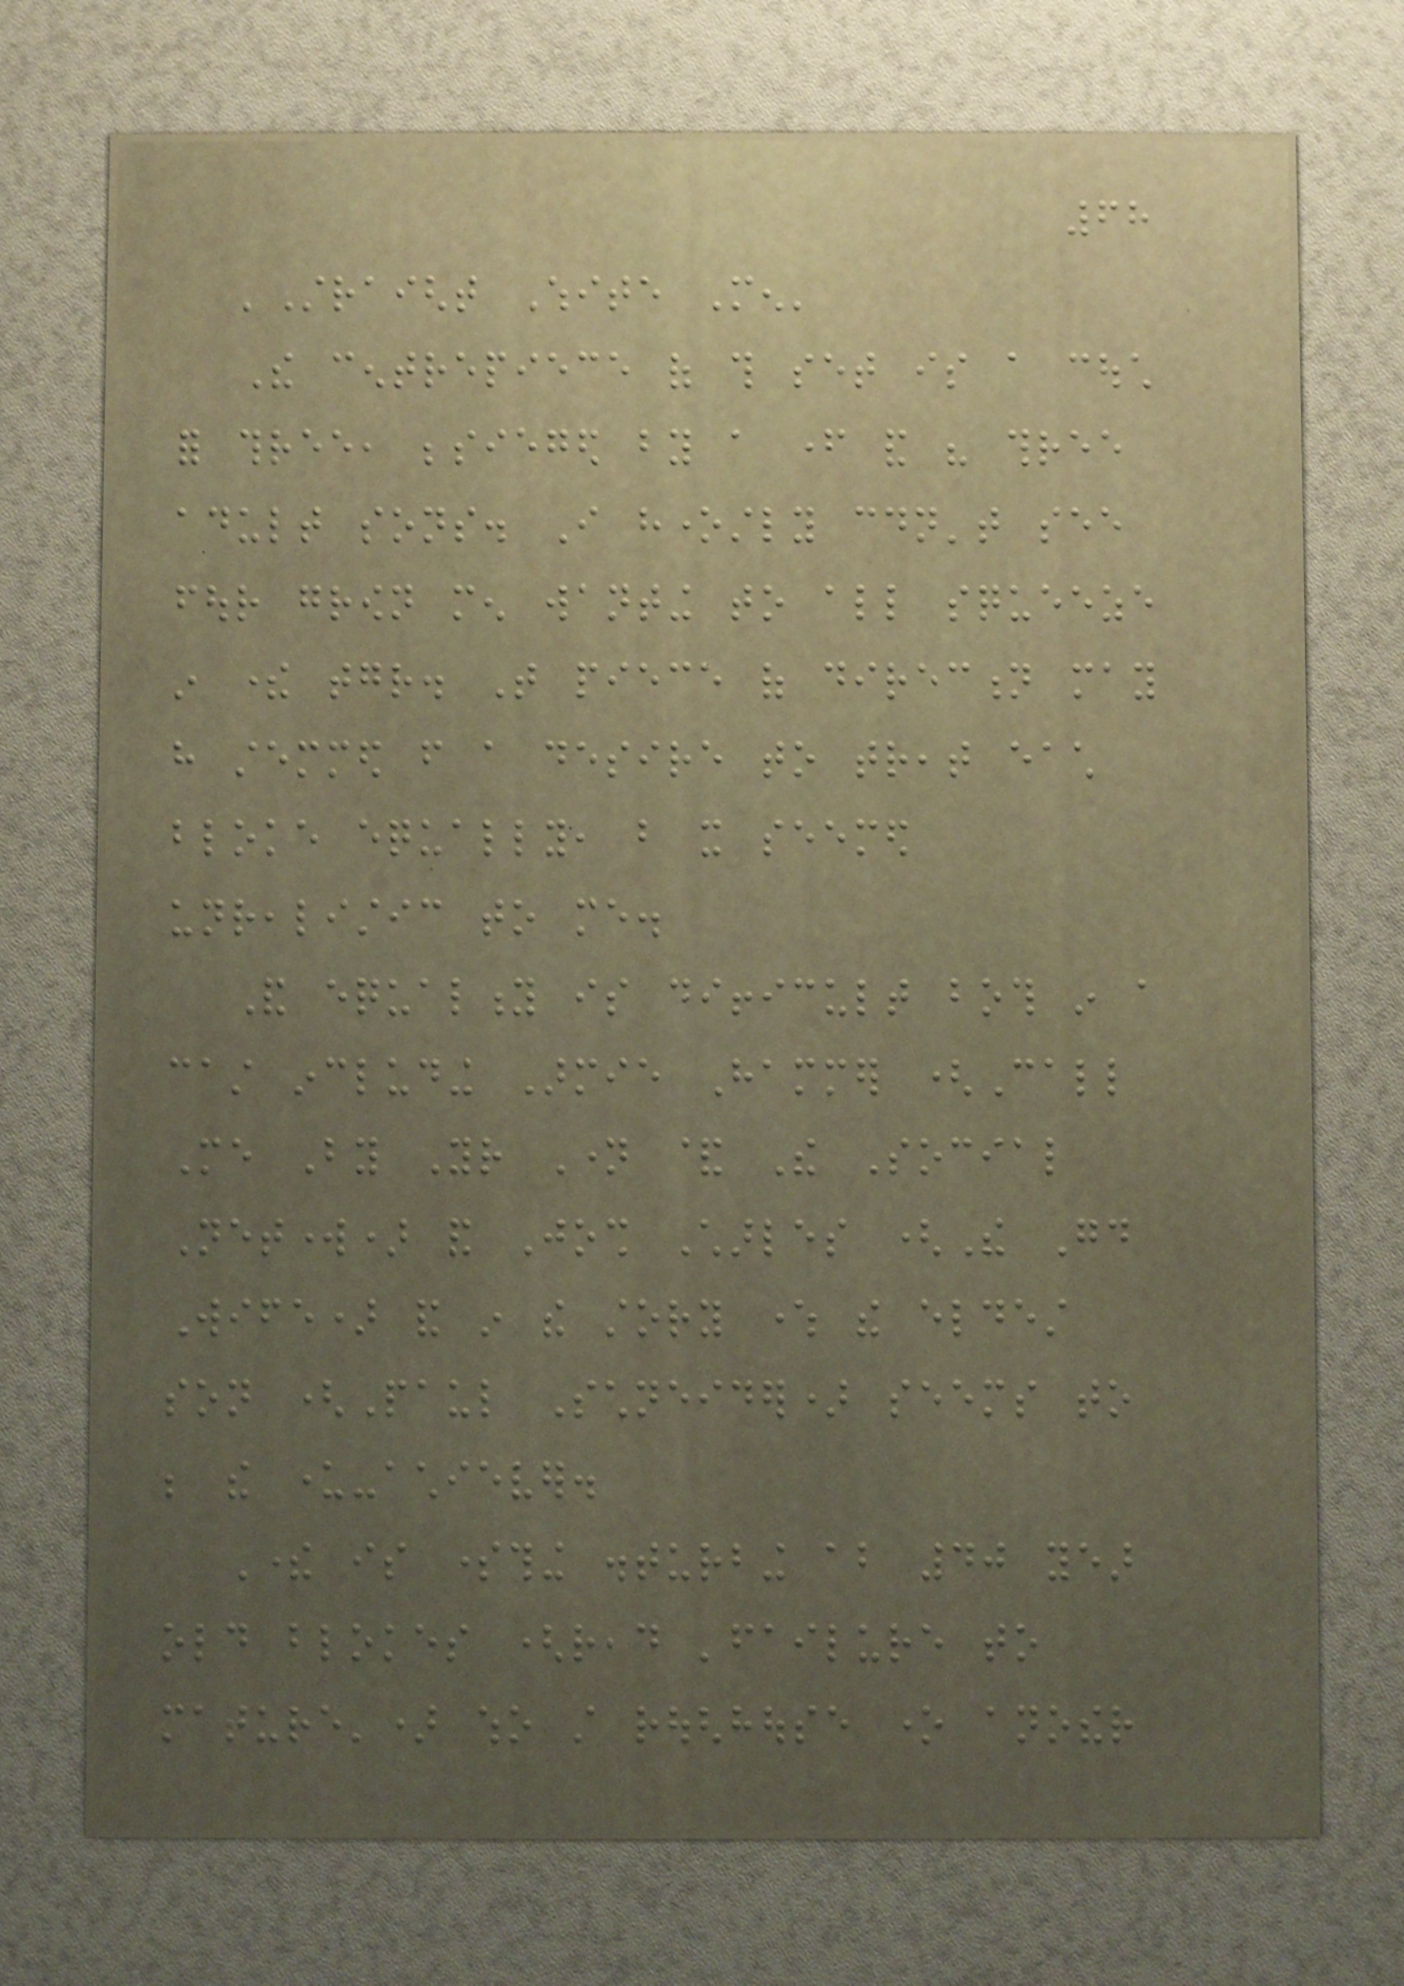68
'Straight White Men'
The centrepiece of this set is a couch
for three, besieged by a father and his three
adult sons. I honestly couldn't see
four grown men wanting to all squeeze
in there together. That piece of direction may
have stemmed from a desire to treat each
bloke equally, but it seemed
unrealistic to me.
And equality is difficult both in a
cast including Armie Hammer (Call
Me By Your Name & The Social
Network) and Josh Charles (The Good
Wife) and in the story where the eldest
son (Paul Schneider) seems to
be the under-achiever.
There is something disturbing about 40 year
old blokes (read 'failure to
mature') who still roughhouse one another
